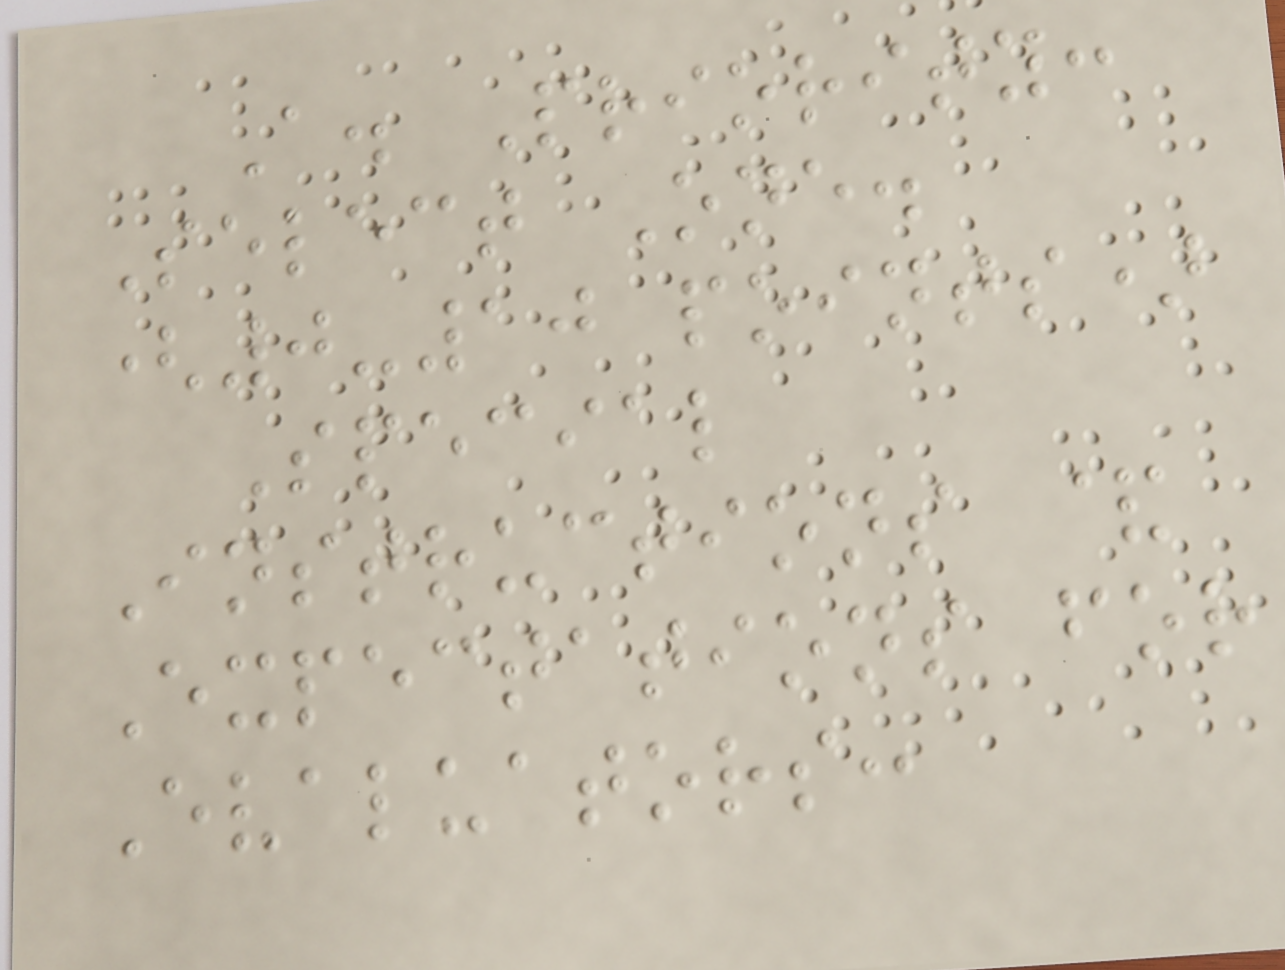A. Priority:
Select One.
(0-10 points)
Special
Instructions &
Expectations for
Evaluators:
